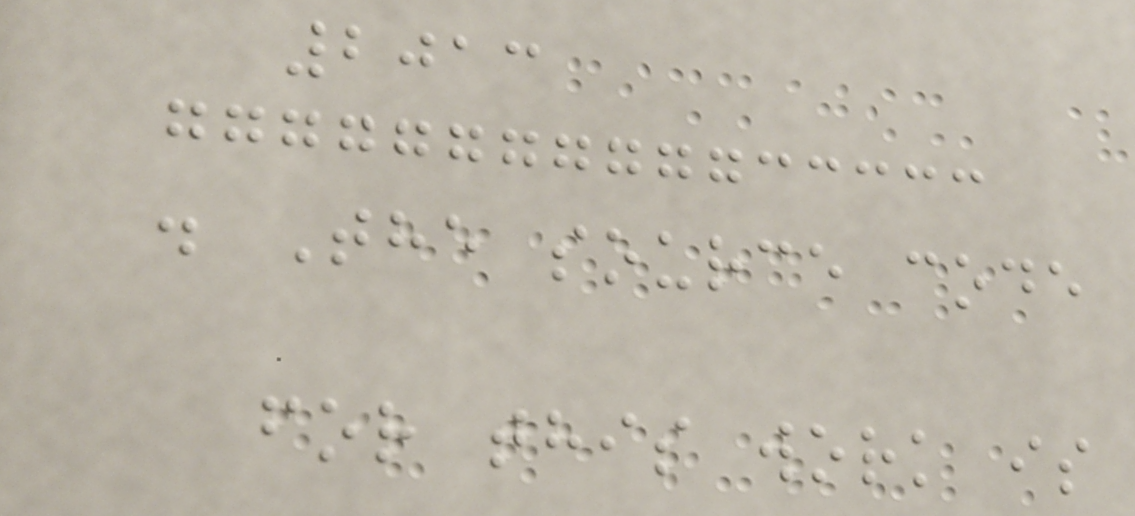2013
. The source code
for this work is
